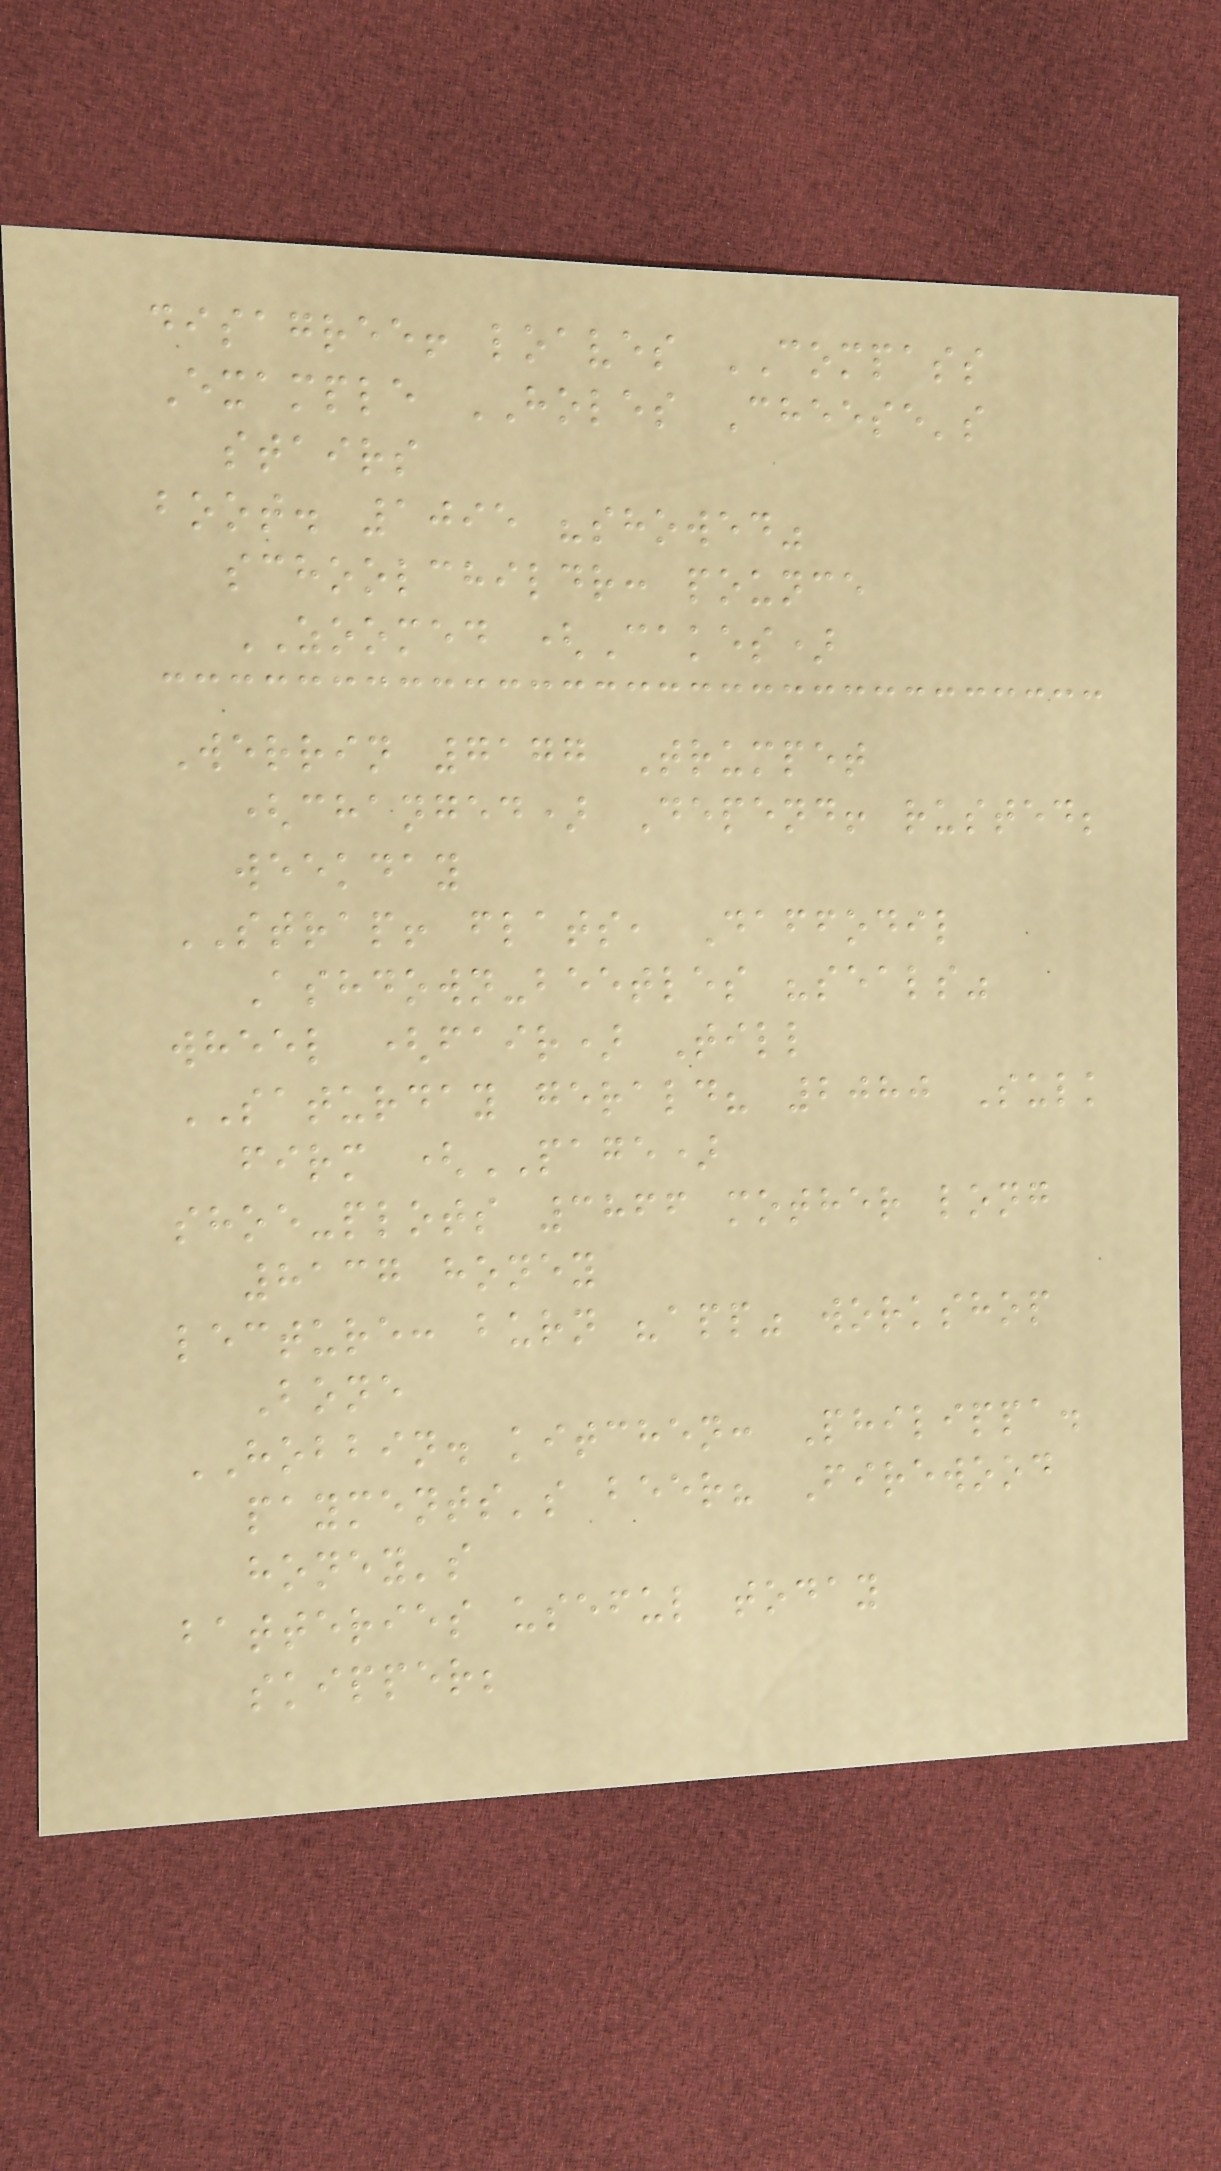disagree! loaves COMPASS
Example HOLES Cheese's
stairs
boot. 1095 "showed"
schoolchildr: pounce
ZOOMED (Cakes)
Werrin 7177 Trumpet
(changed) Depend! rusted;
weekday
STRAP! flats, Daffodil
Ashdown-beetles "seals"
wheel (fair) Till
SATURDAY gerald? 2080 Sulk
firm (PAGE)
shoe-plots 3866 mother long
8137 honey
lecture: burn "app" workshop
Bone
HOBBIN. kitchen: Philippa.
payments's beer? Firewood
honey's
batteries useful today
skipper;
